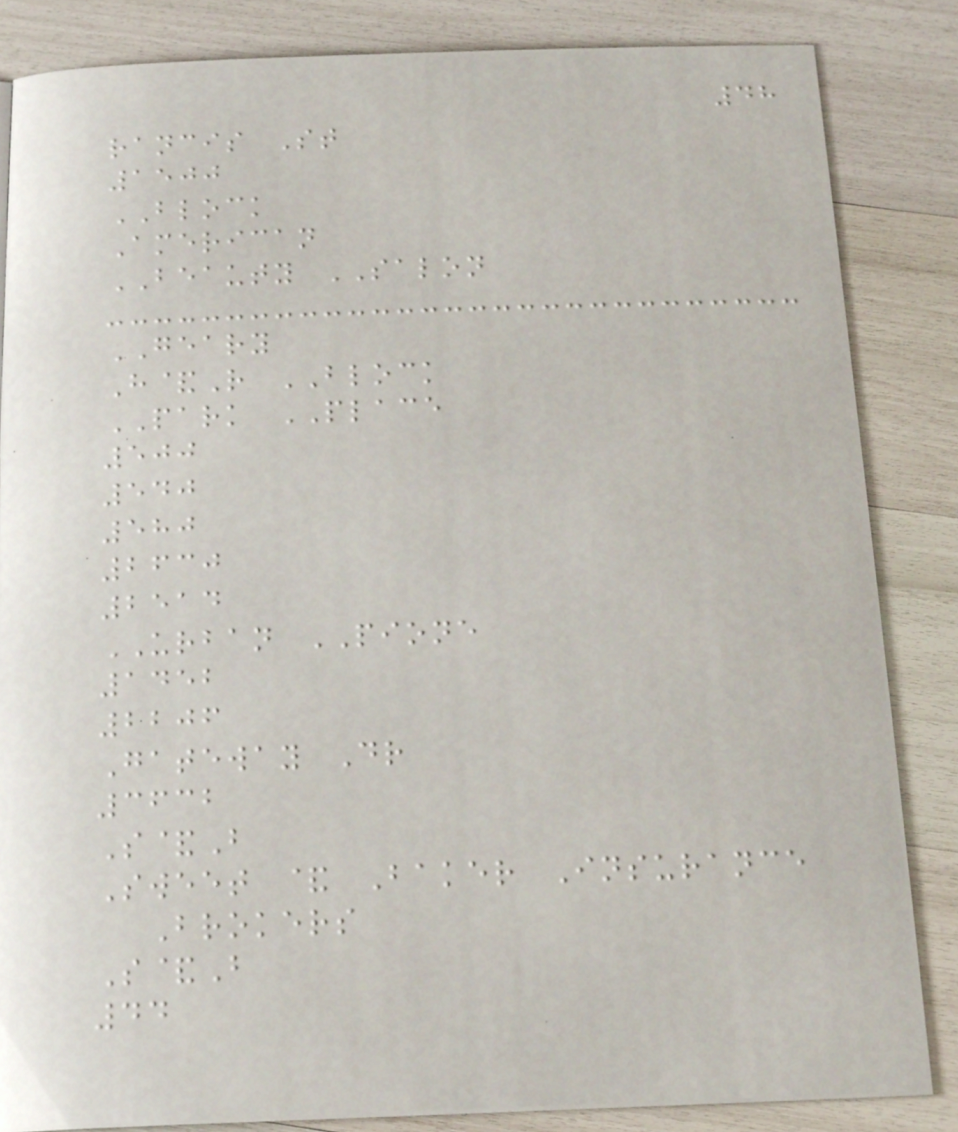48
rancis St
1500
BLOCK
American
BEAUTY SALON
GEARY
H&R BLOCK
PARK PLACE
500
540
580
2630
2514
URBAN PIONE
1452
2206
Gateway Dr
3632
S&B
Sweet & Baker Insurance
Brokers
S&B
44
